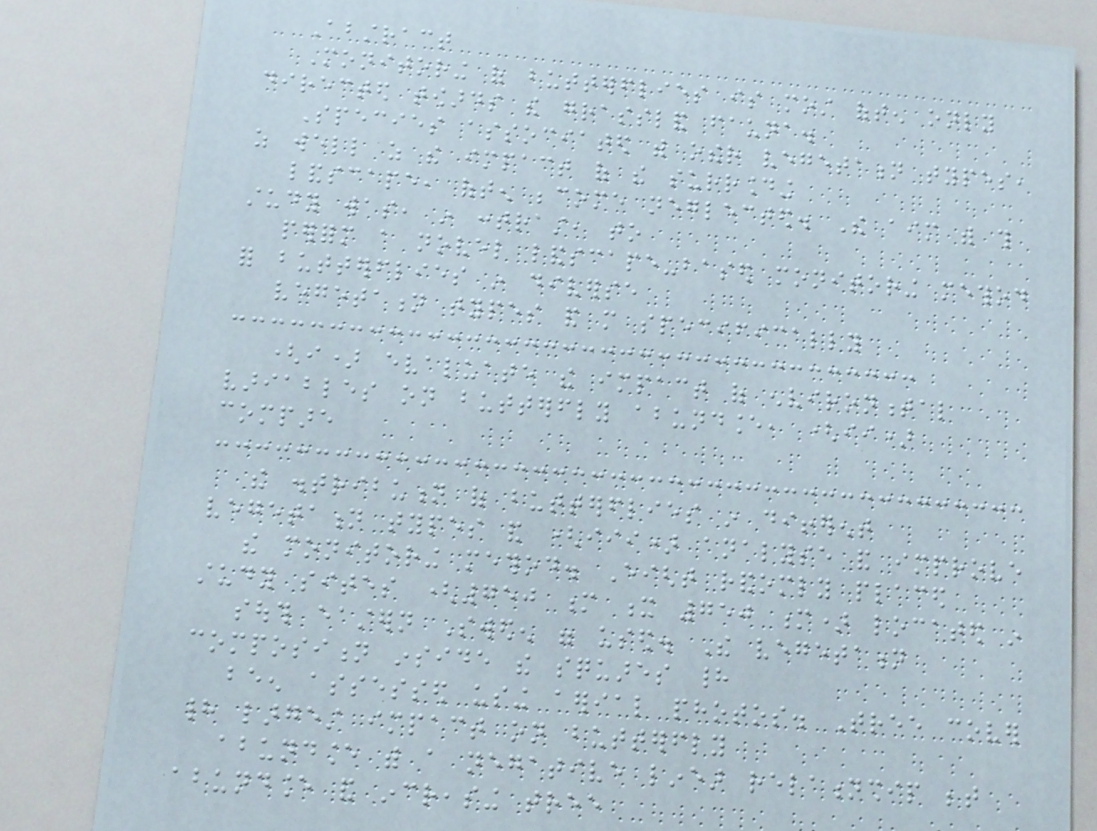Abstract
Monitoring of butterflies is most often only
directed towards the grassland fauna.
Species associated with other vegetation types,
as well as the impact of the surrounding
landscape, often become neglected. The aim with this
study was, in contrast, to
perform a novel landscape-based monitoring method
for butterflies in diverse
vegetation types and more specifically
(i) evaluate the impact of environmental
variables on butterfly abundance, (ii)
compare
the distribution of butterflies in different
vegetation types and (iii) analyse and improve
the monitoring method. Eight randomly placed
study sites (750 m x 750 m) located in
south eastern Sweden were used. The vegetation
composition inside the squares had
been assessed using aerial photos. Tree cover
had largest impact on butterfly
abundance with a negative linear relationship between
abundance and increasing tree
